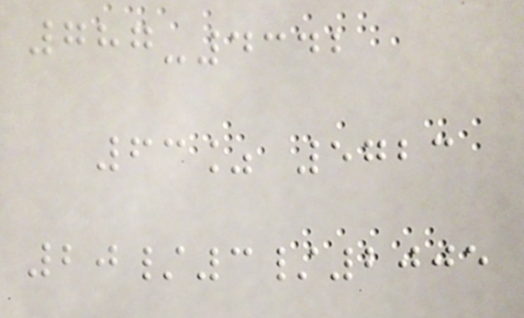787-4342
63% 5723
20/3/2005
